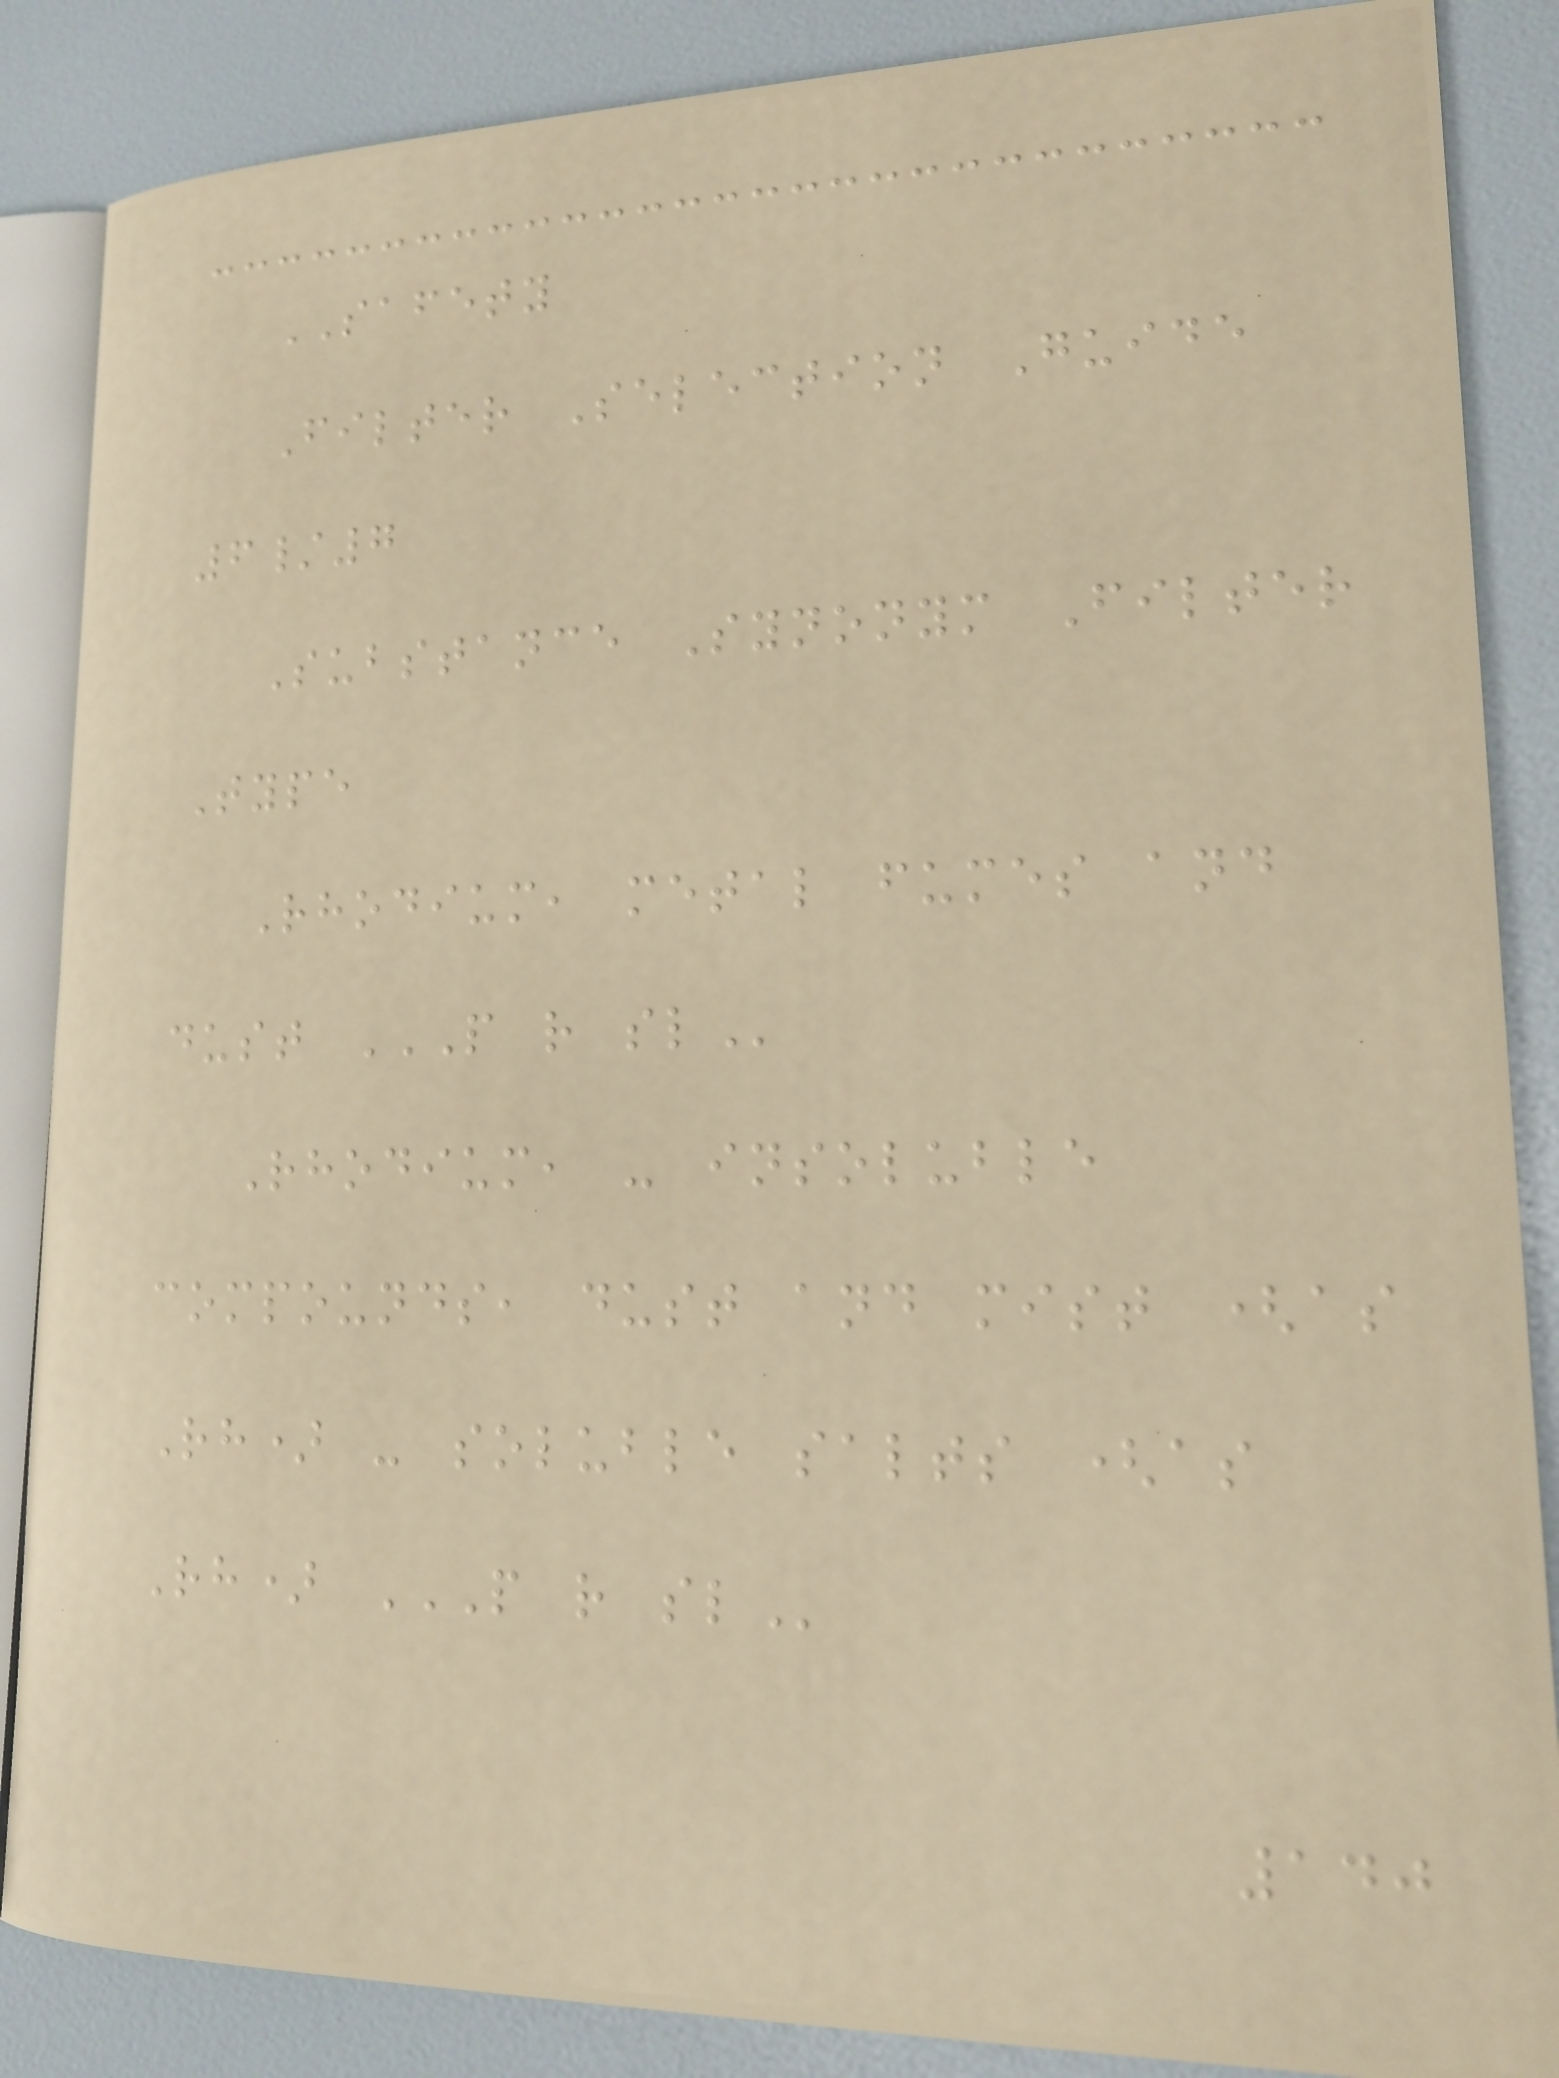SAFETY
Filter Selection Guide
6/7
Substance Synonym Filter
Type
Rhodium, metal fumes and
dust P R SL
Rhodium, - insoluble
compounds, dust and mist (as
Rh) - soluble salts (as
Rh) P R SL
140
